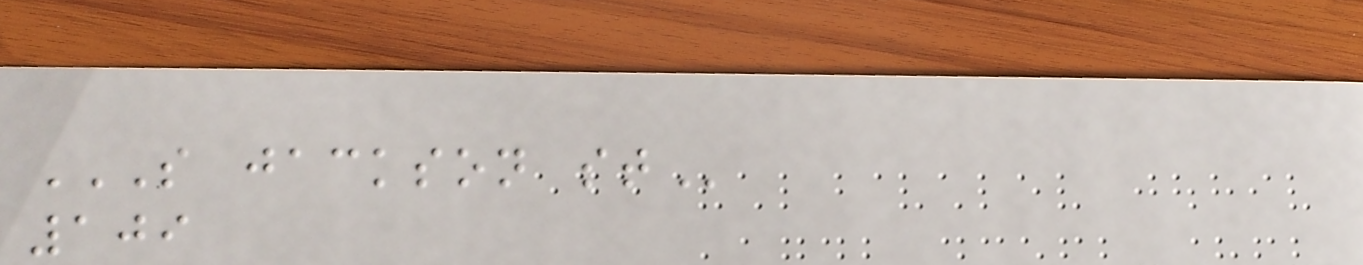S JACKSON ST
109
